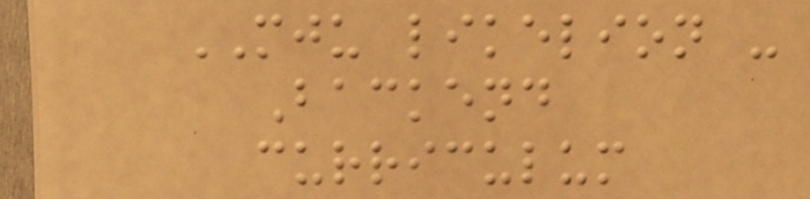MJU likelion -
Backend
curriculum
